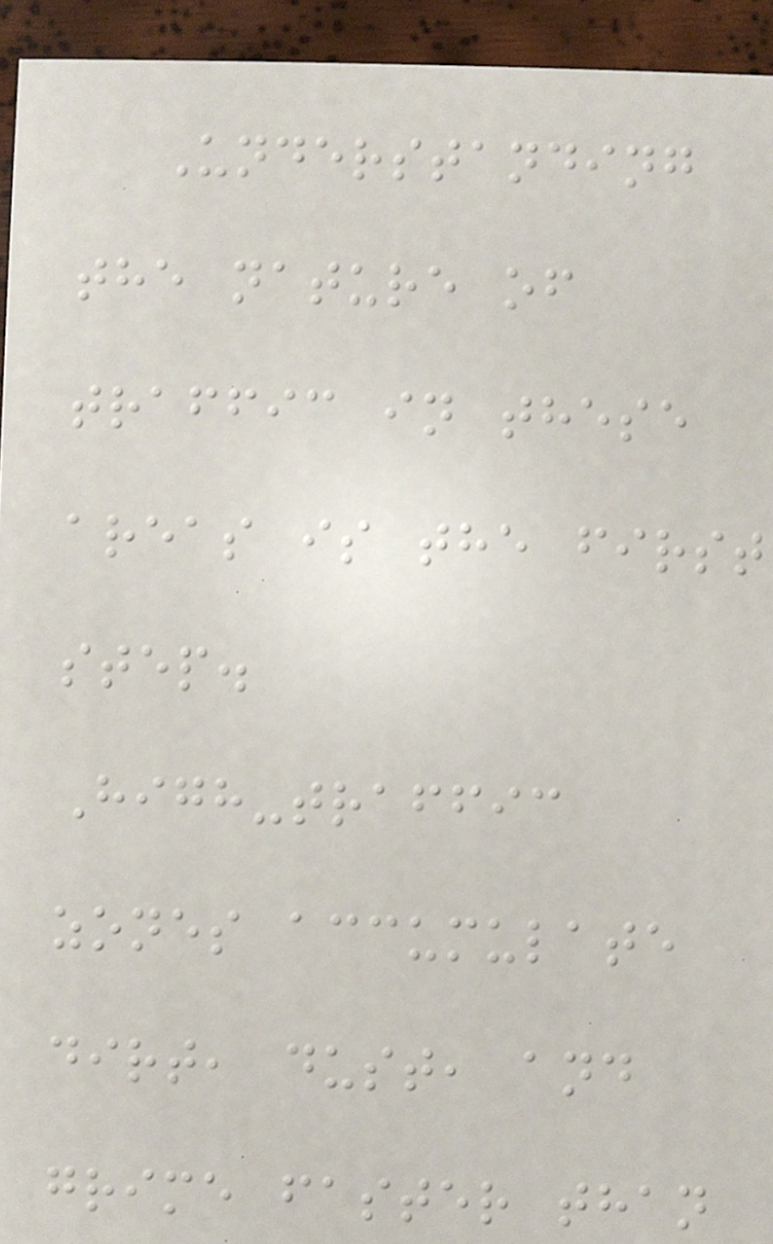Understanding
the nature of
traffic in these
areas is the first
step.
High-traffic
zones accumulate
dirt, dust, and
grime faster than
